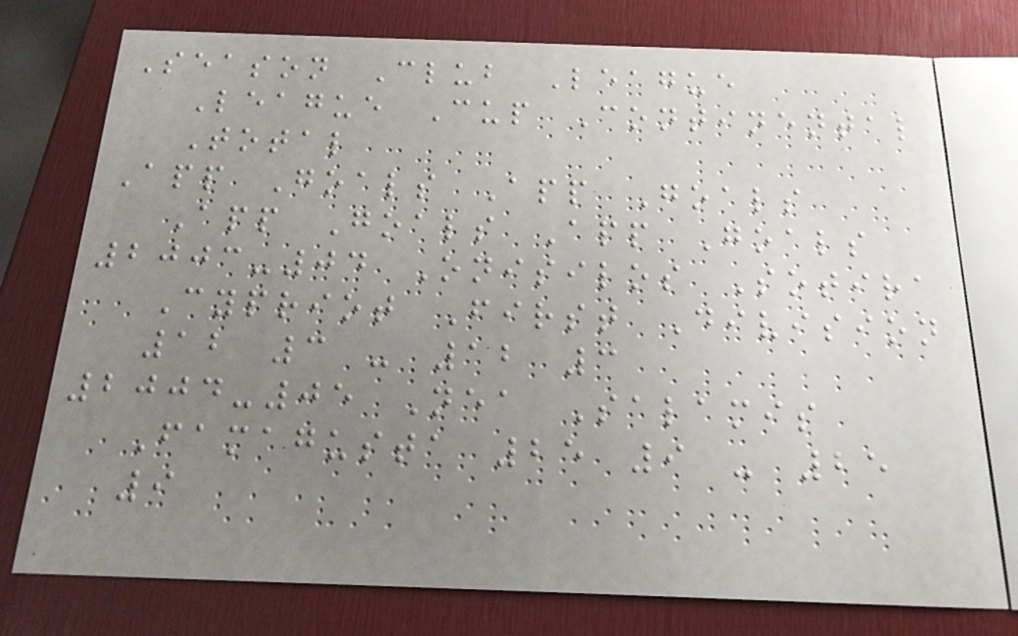Season Club League
League Cup Continental
Total
App Goals App Goals
App Goals App Goals
2003-04 Onisilos Sotira
Cypriot First Division
12 3 - 12 3
2004-05 Nea Salamis
Famagusta 25 9 - 25
9
